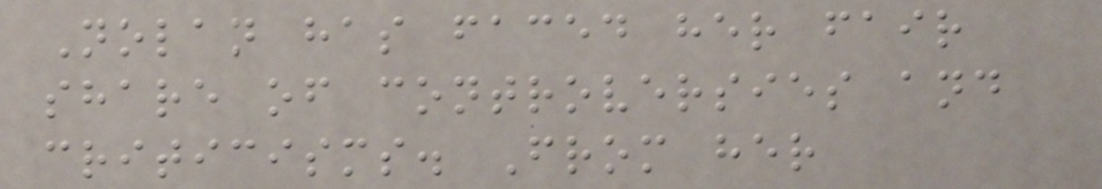Nolan has faced her fair
share of controversies and
criticisms. From her
